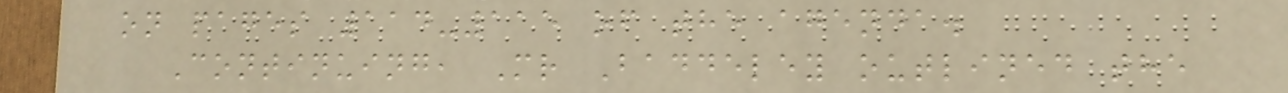on pages 114-115 of the agenda.
Continuing, Mr Baddeley outlined the
